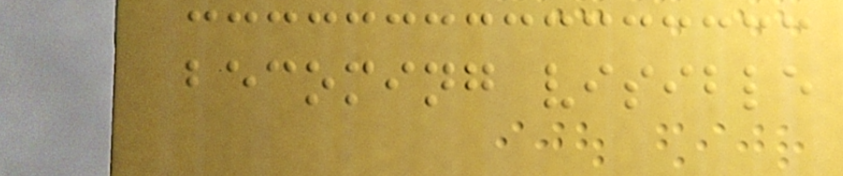becoming visible
